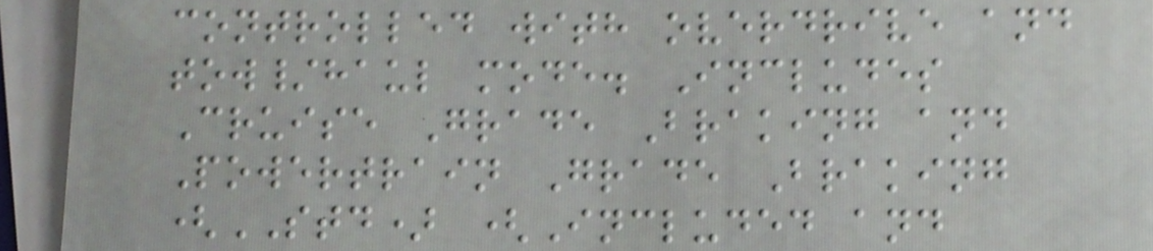controlled with overdrive and
tow/haul mode. Includes
Cruise Grade Braking and
Powertrain Grade Braking
(STD) (Included and
